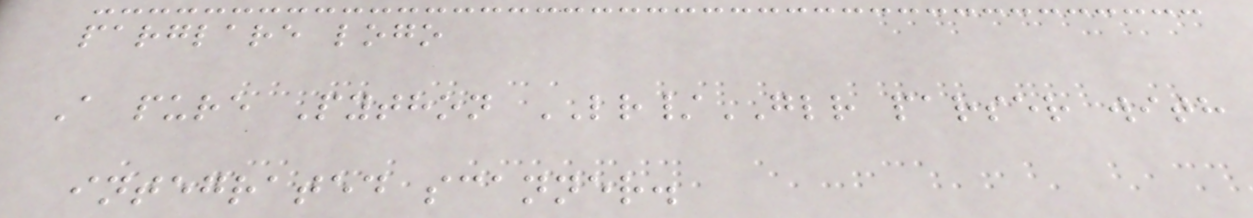parglare logo
A pure Python LR/GLR parser with
integrated scanner.
